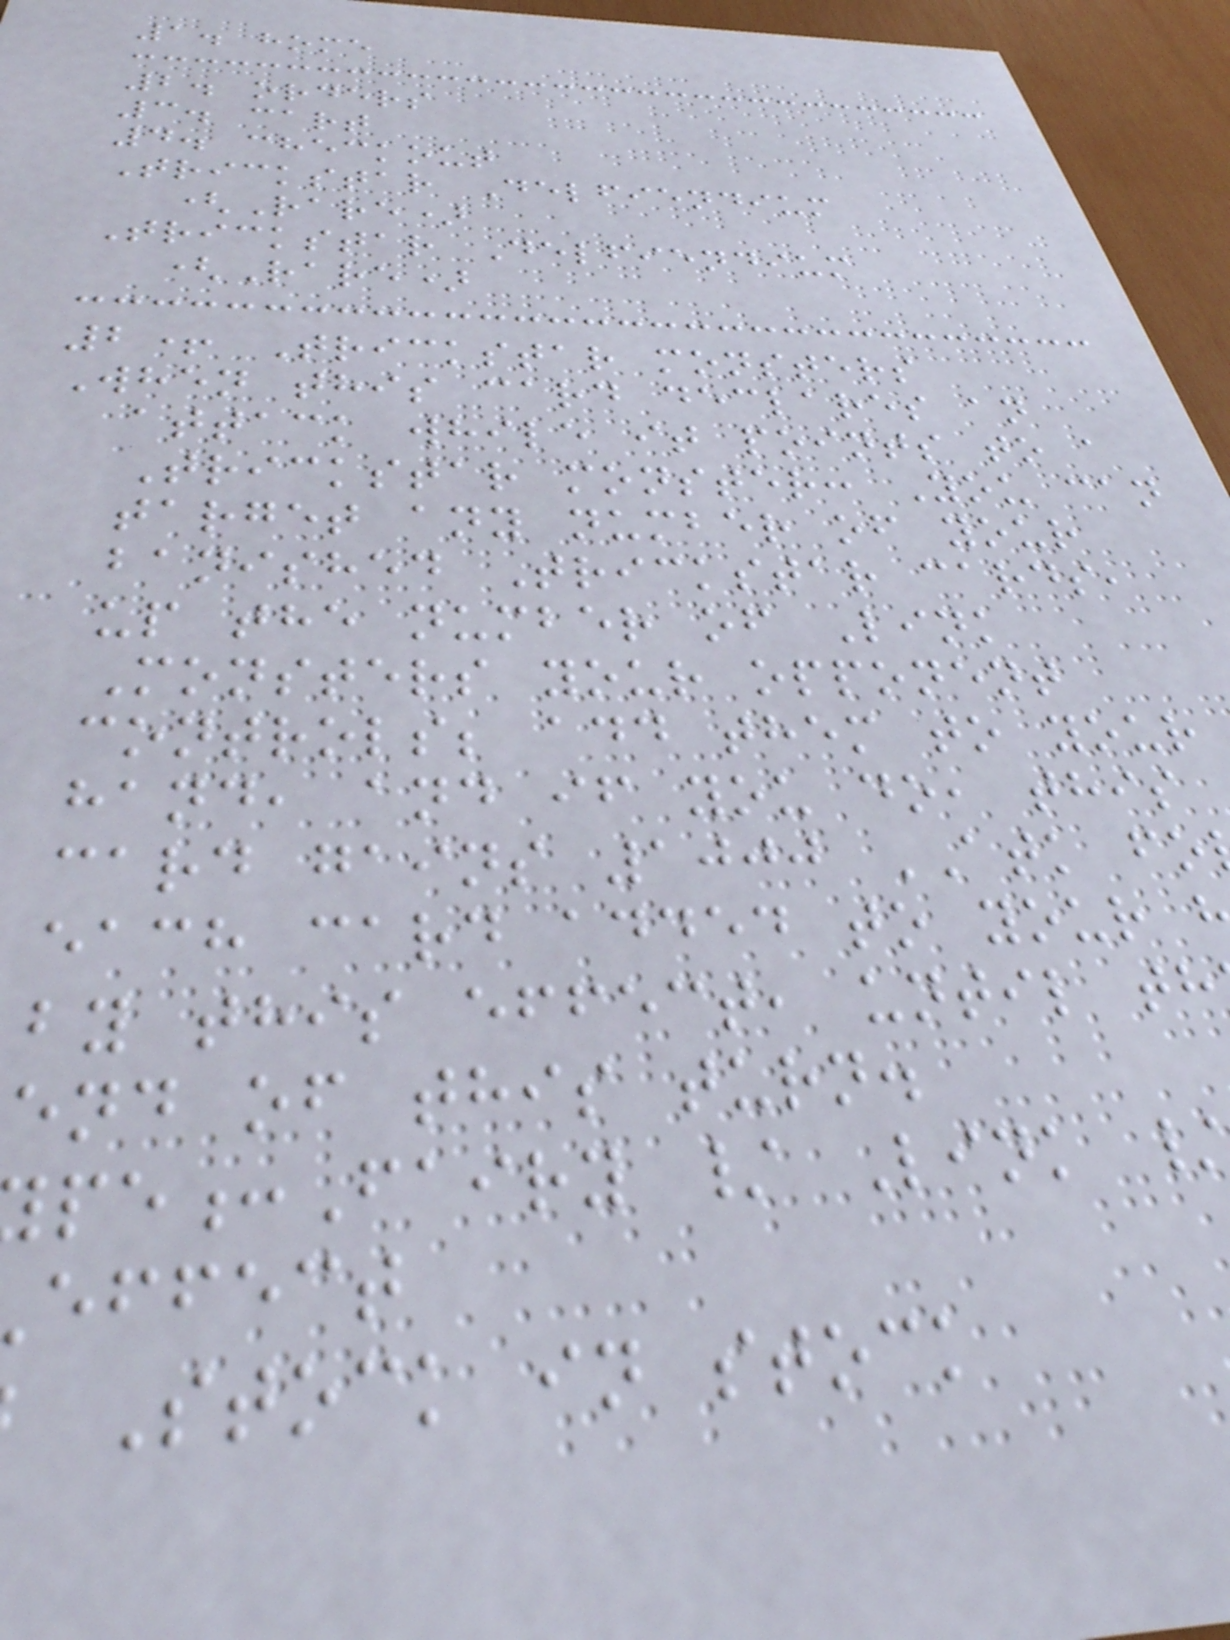1. home
2. orders
3. cart
4. checkout
Trickstar Delfiendium
(Rare)
Trickstar Delfiendium
(Rare)
2+ Trickstar monsters
When this card declares an
attack while it points to a
Trickstar monster: You can
target any number of your
banished Trickstar cards,
up the number of Link
Monsters your opponent
controls; add them to your
hand, and if you do, this
card gains 1000 ATK fo
each card added to your
by this effect, until th
end of this turn.
pe:Fairy / Link
effect
Stock in stock
